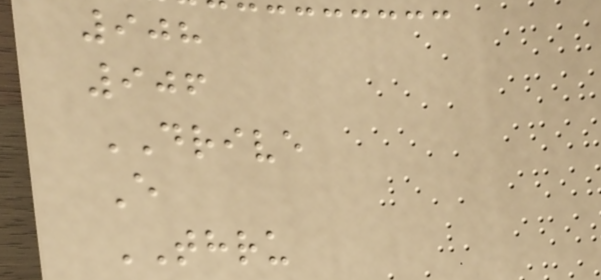908
906
DRIVE
E
THRU
